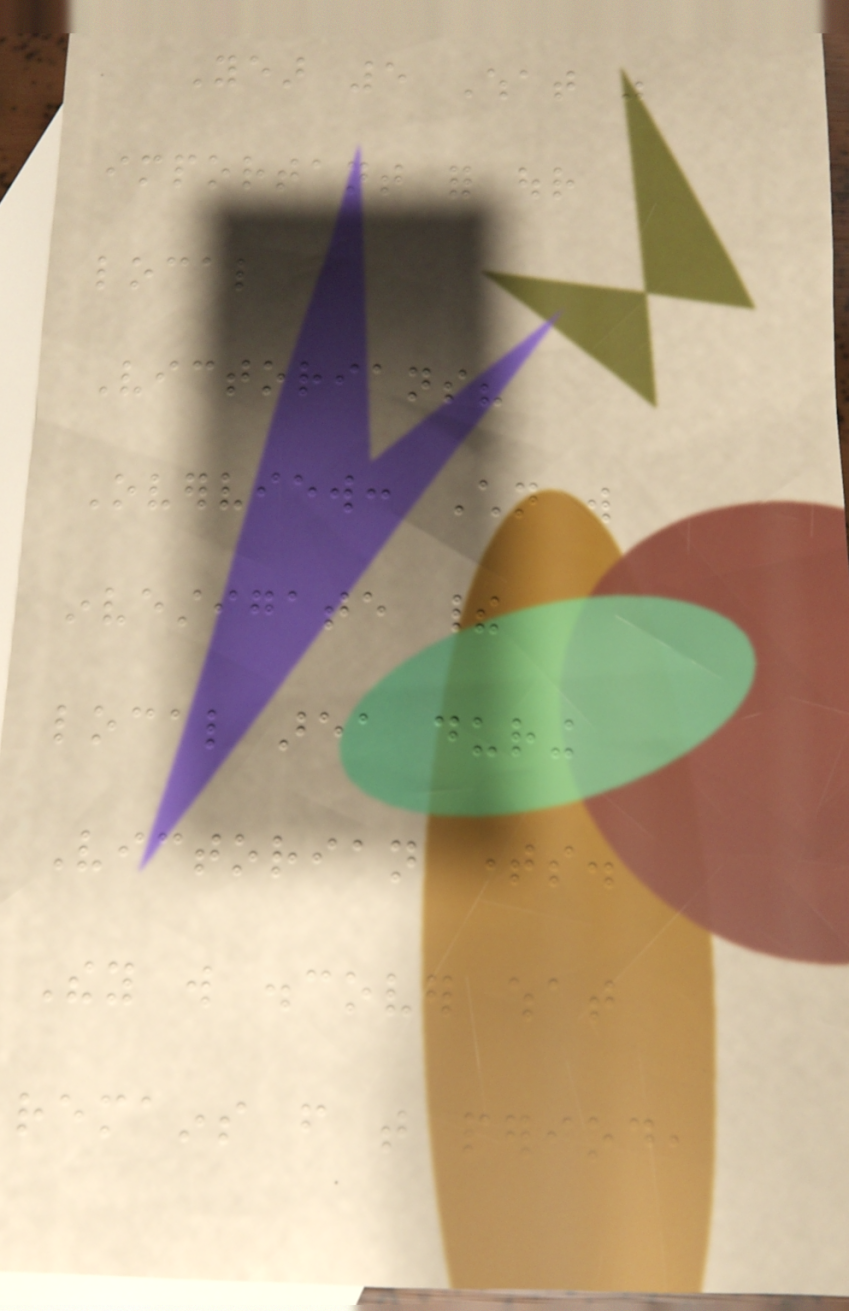Year 5 What was
important for our
local
Victorians?
Overview: Children will
investigate their
local area during
Victorian times.
They will discover what
remains from that period,
